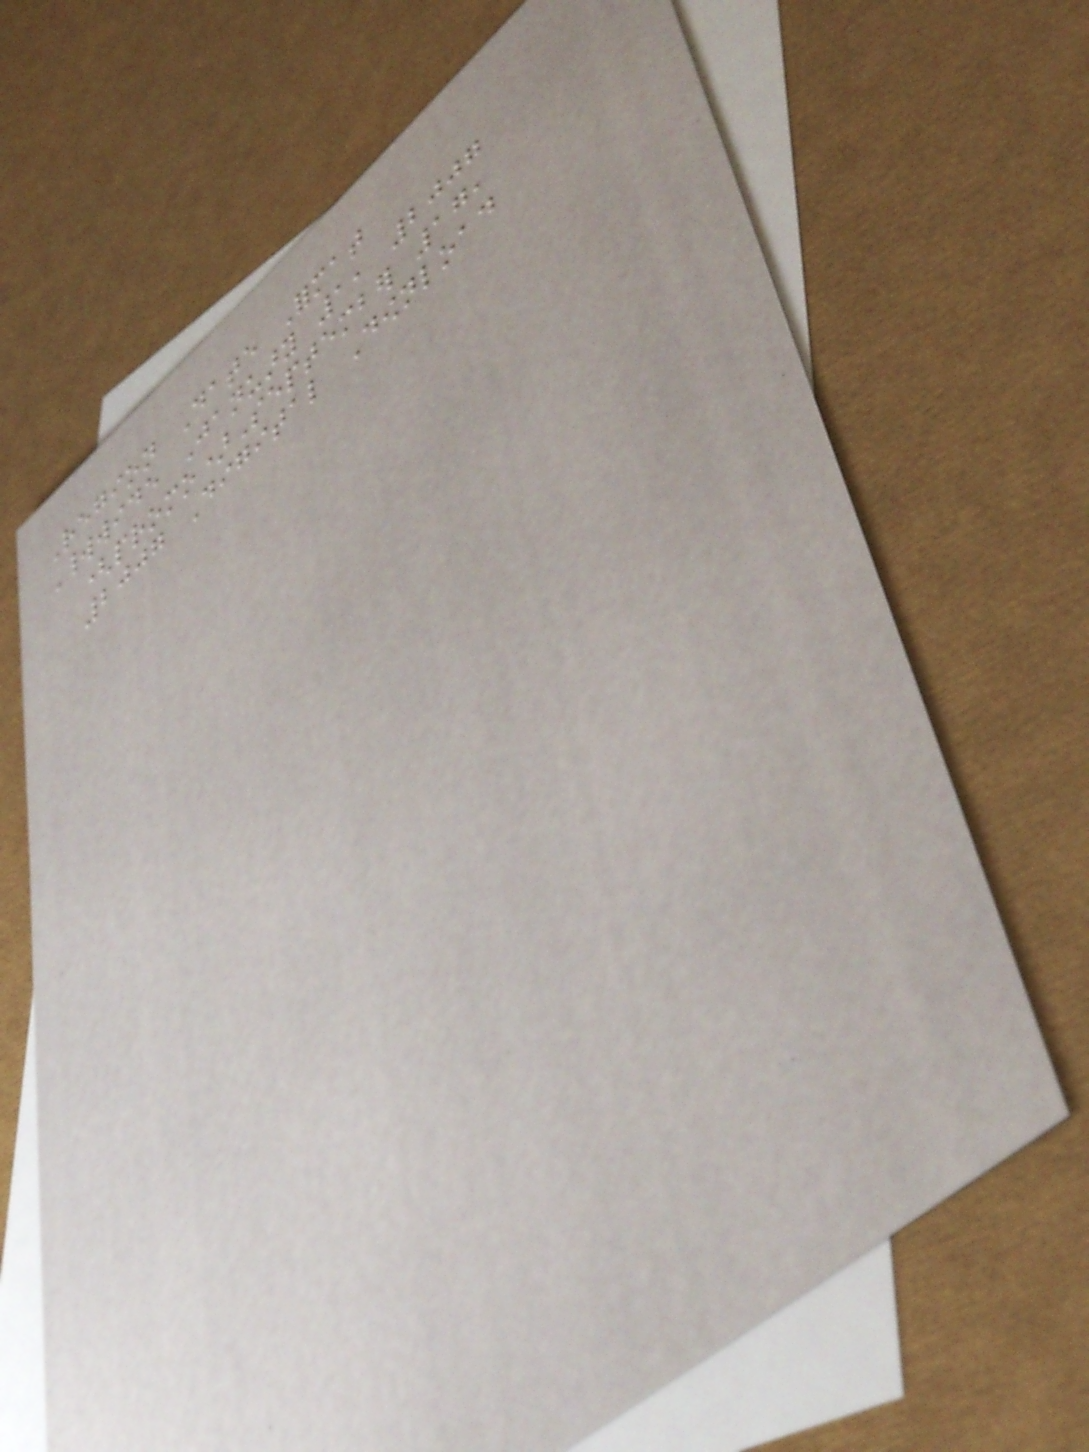Region Date Format
Worldwide January 1, 2007
(promo)September 17,
2007 Digital Download
